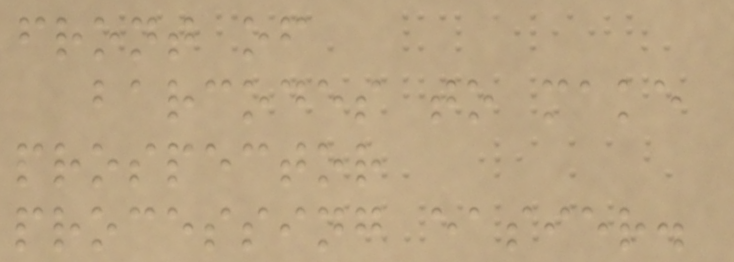front of
barcodes to make
prospector
processing easier.
